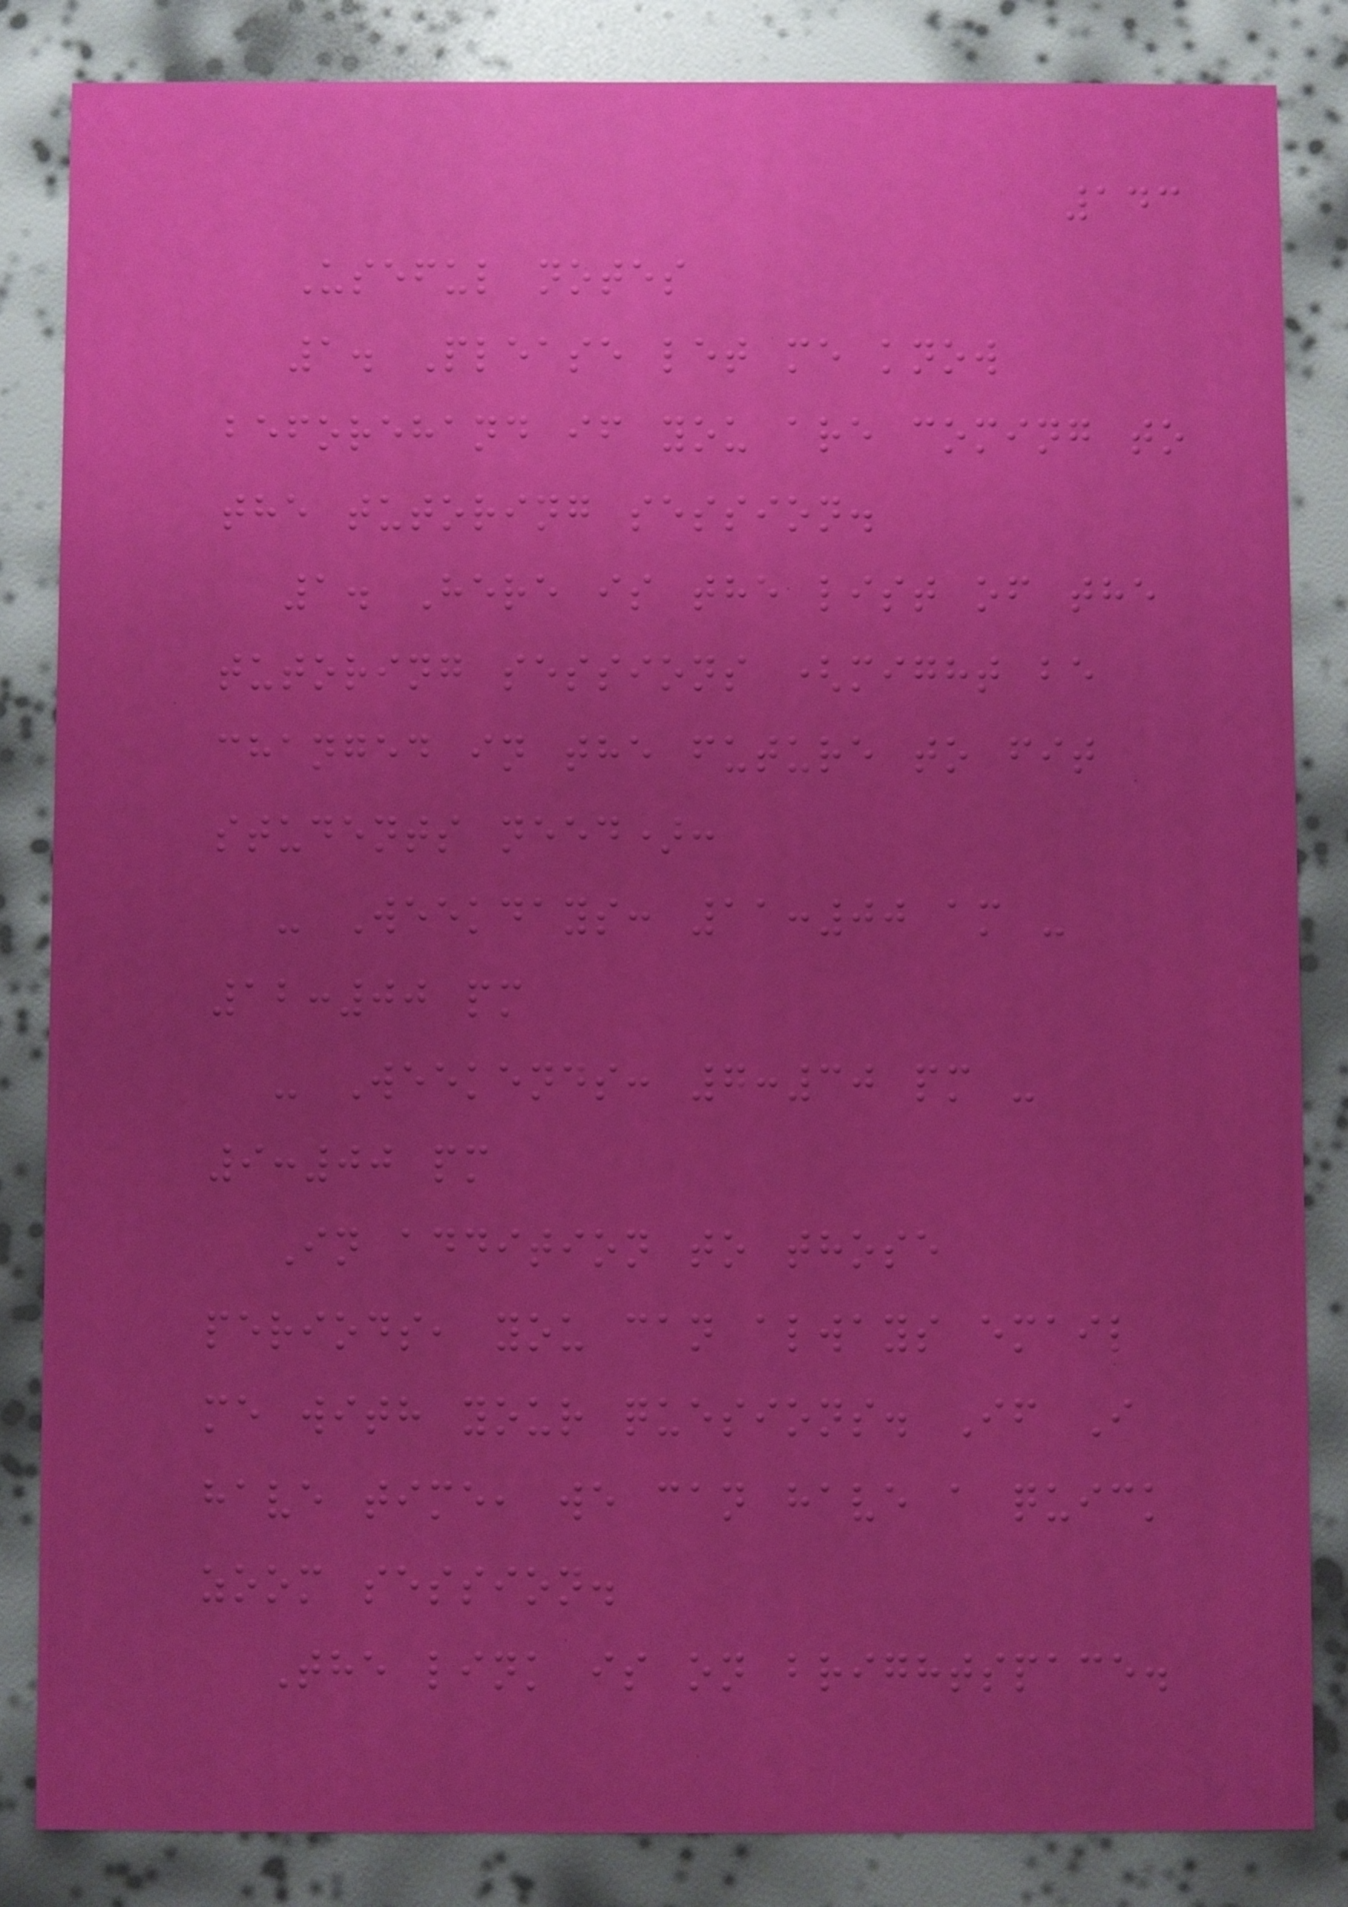143
Useful notes
1. Please let me know
beforehand if you are coming to
the tutoring session.
1. Here is the list of the
tutoring sessions (might be
changed in the future to fit
students need):
- Weekdays: 11:00 am -
12:00 pm
- Weekends: 7:30 pm -
9:00 pm
In addition to those
periods, you can always email
me with your quesions. If I
have time, we can have a quick
zoom session.
The link is on brightspace.
